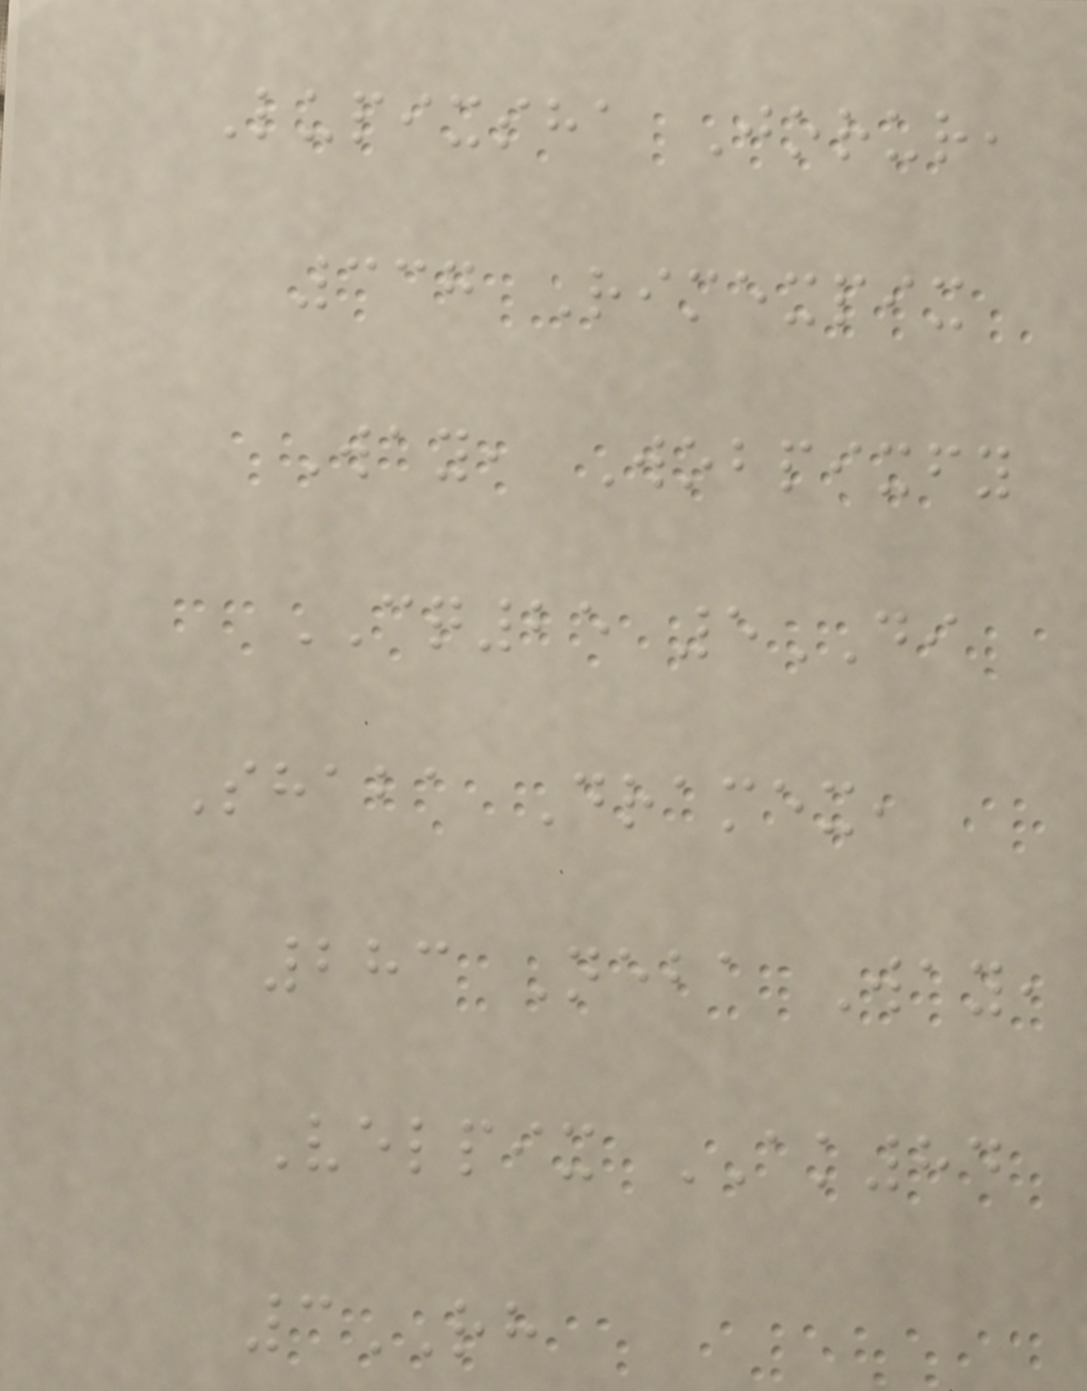Lupixsha Jorur,
337 Rimexpix
Way, Wobpixfy
CQ25 5DI
Shaba Dramex,
283 Neba Way,
Velpix AK84
3RH
